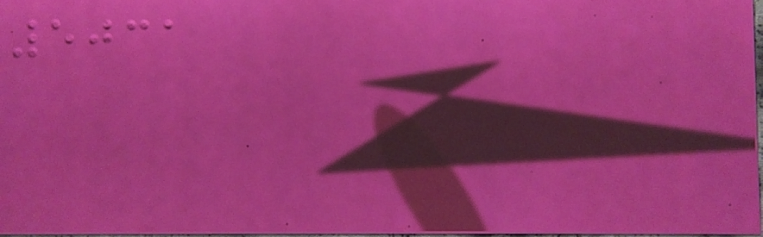5031
